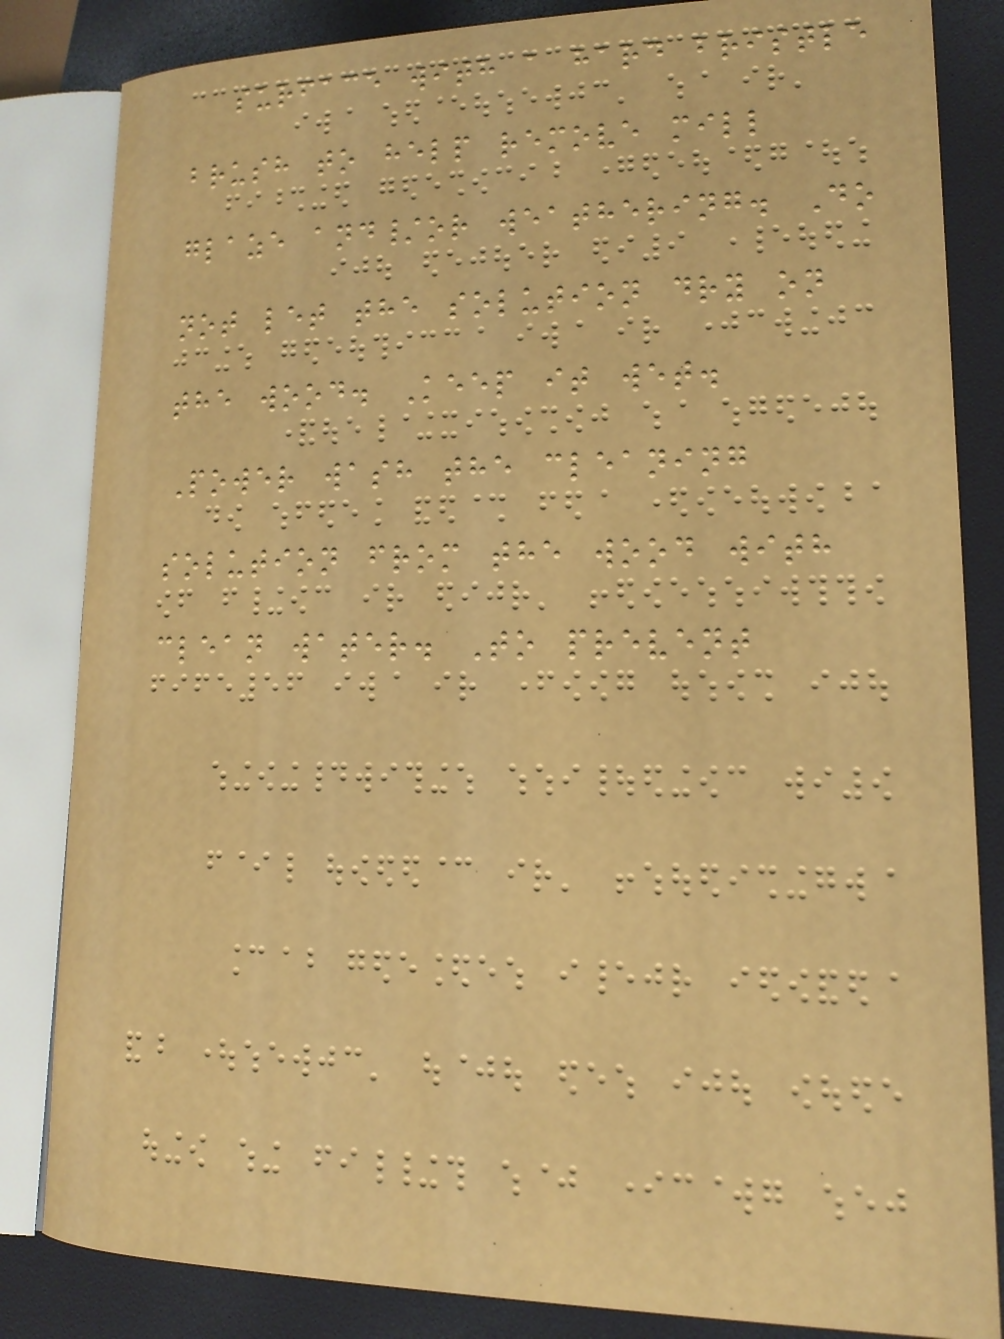surface with a hard bristle
brush to help remove mill
glaze and/or weathering. Do
not let the solution dry on
the wood. Keep it wet.
Power wash the cleaning
solution from the wood with
clean water. To prevent
